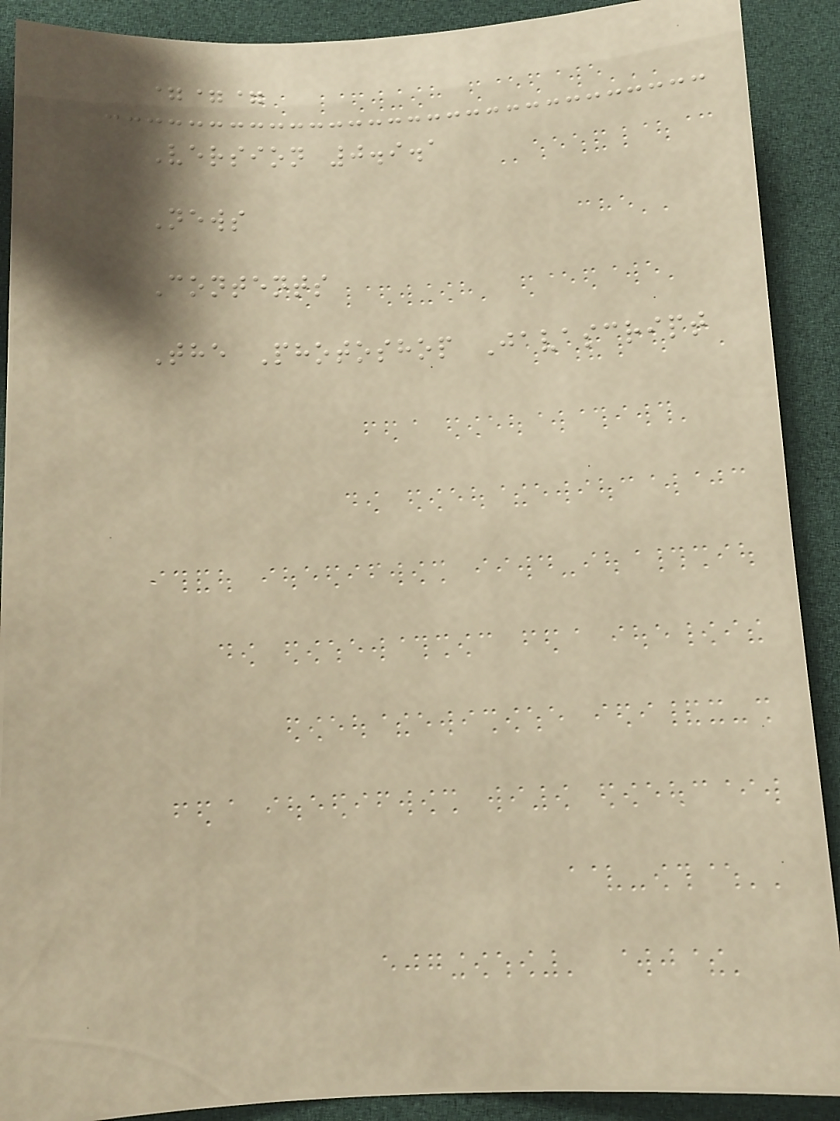===
Version 0.9.1
News
Contents
The Photoshop Javascript
